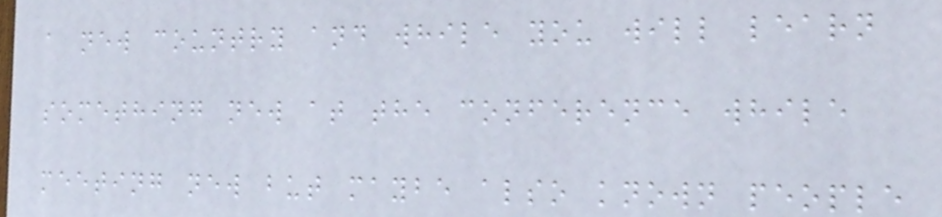a new country and while you will learn
something new at the conference while
meeting new but maybe also known people
